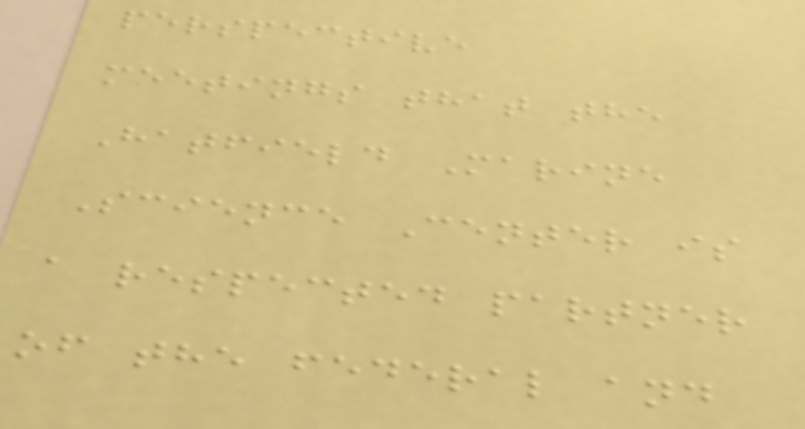perspective
meetings that the
Hatfield Marine
Science Center is
a respected partner
of the federal and
